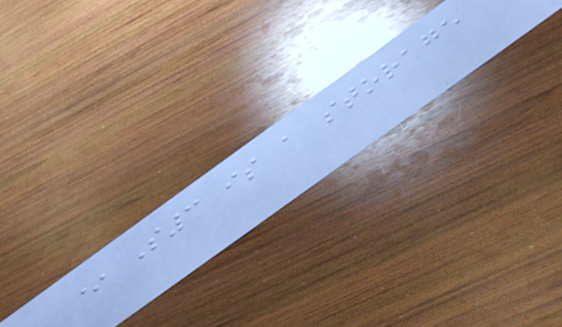* S3 is a storage
